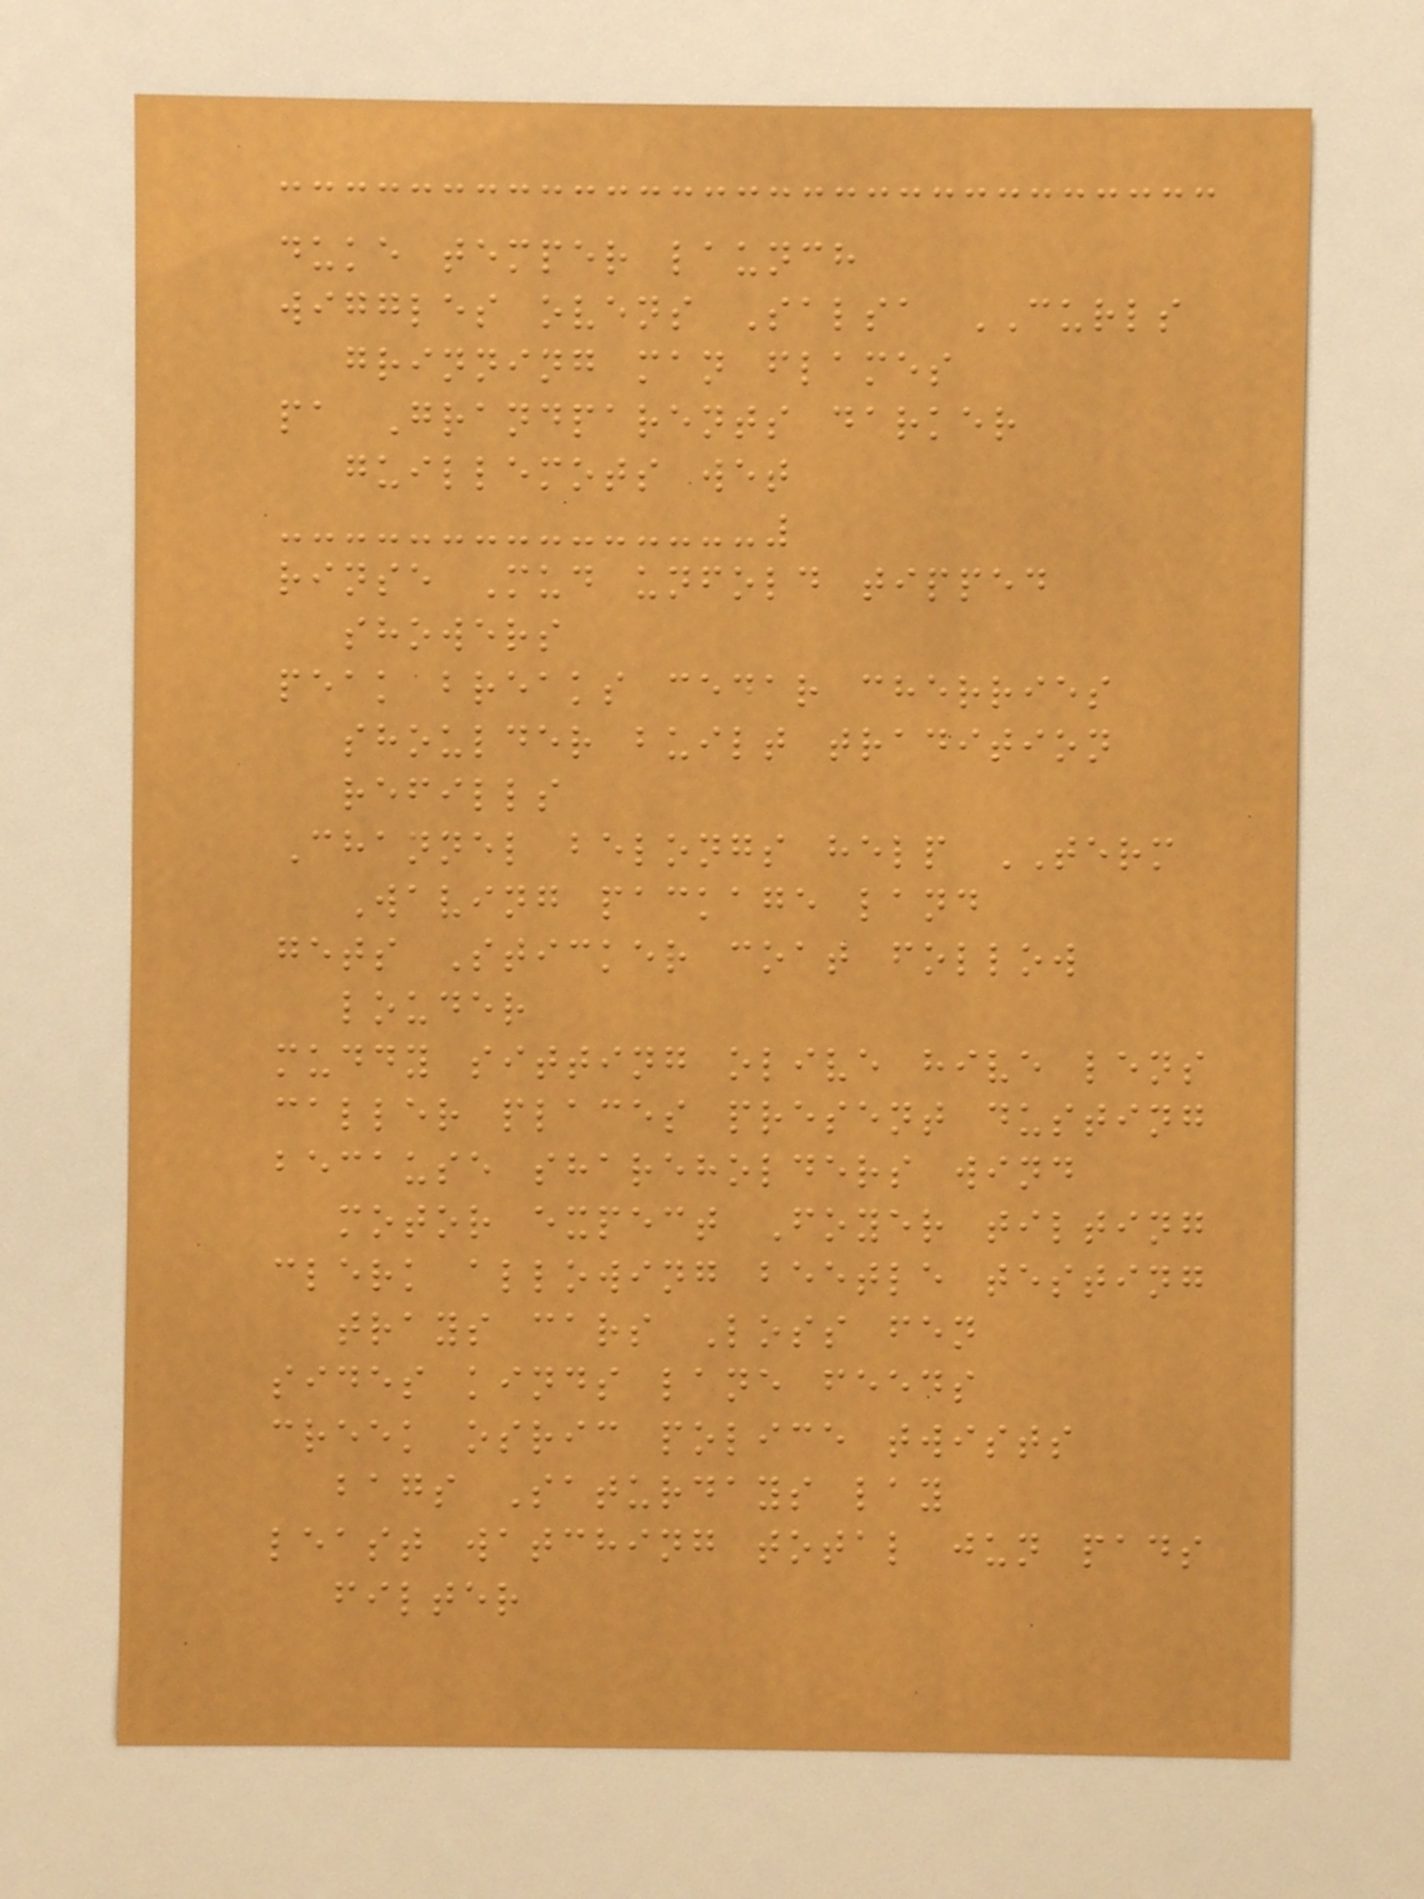duke temper launch
wiggles ovens Salsa CURLS
grinning man flames
pa Grandparents darker
guillemots wet
rinse Mud unfold tipped
showers
peak breaks cedar cherries
shoulder built tradition
refills
Channel belongs help TERM
Waving package land
gets Sticker coat follow
louder
muddy sitting olive hive lens
caller places present dusting
because shareholders wind
motor expect Foyer tilting
clerk allowing beetle testing
trays cars Loss fen
sides kinds lane feeds
creek osric police twists
bags Saturdays lay
least watching total jun pads
filter
